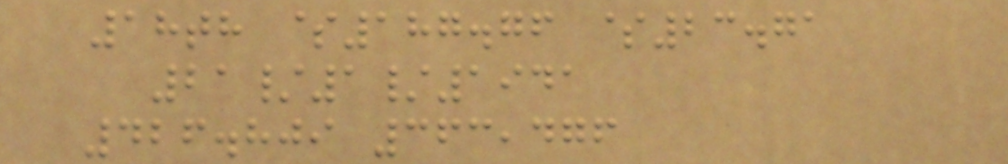18th $187.76 $23.71
21/1/1941
426.809 363,476
